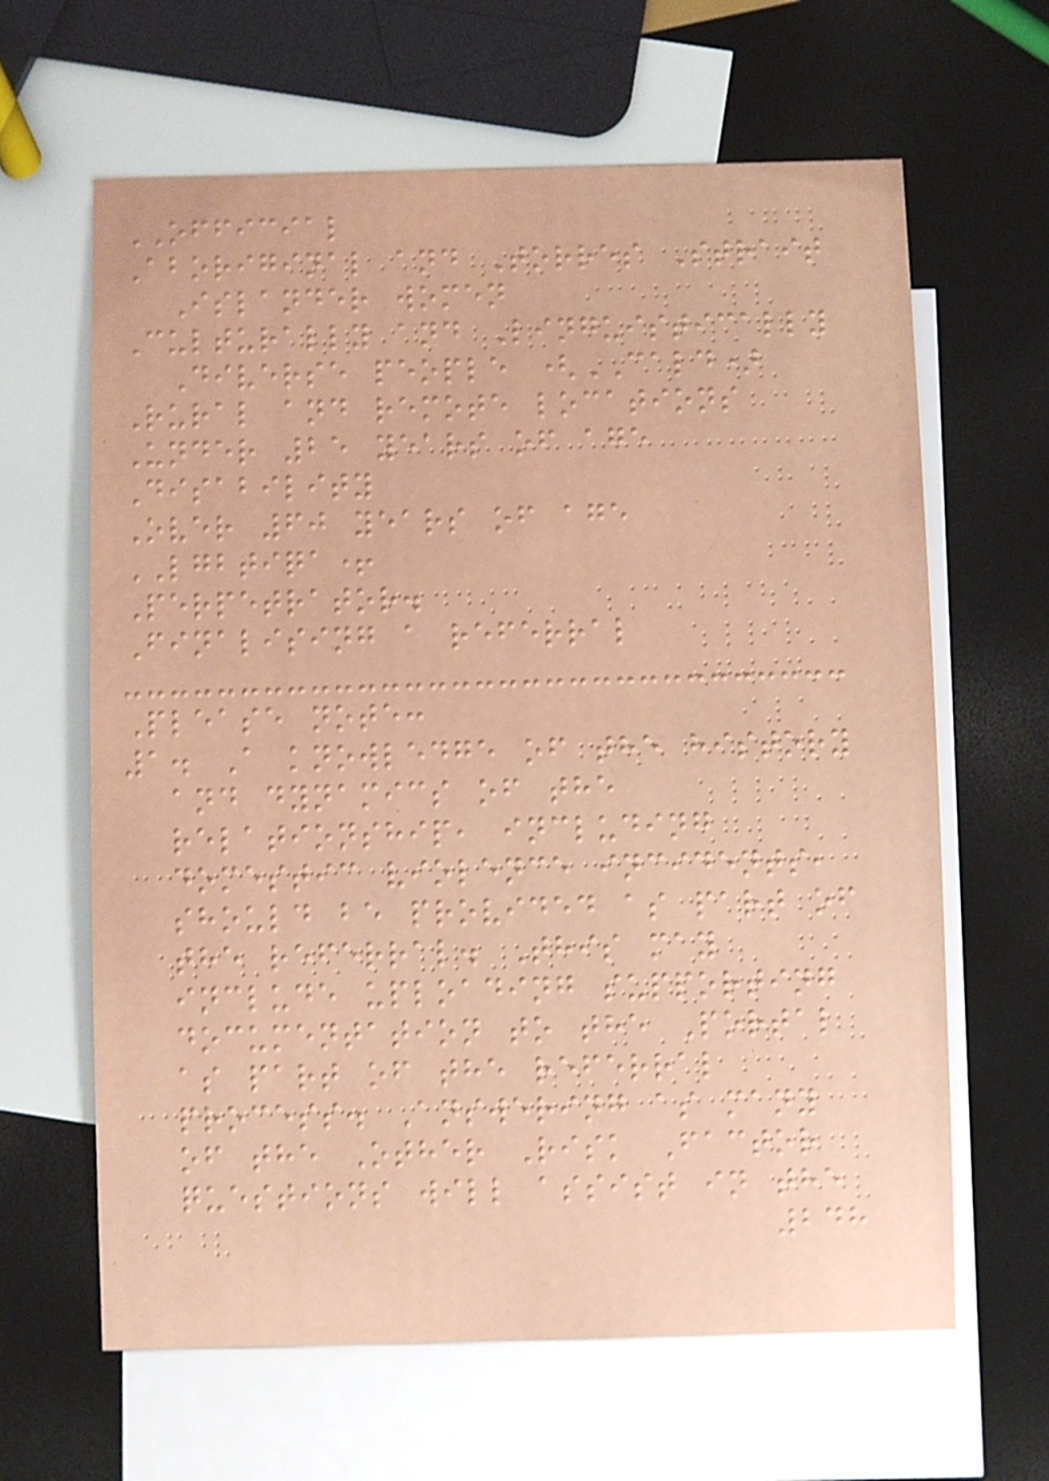OFFICIAL
Aboriginal and Torres Strait
Islander women
Culturally and Linguistically
Diverse people (CALD)
Rural and remote locations
Under 25 years of age
Disability
Over 60 years of age
LGBTIQA+
Perpetrator.
Finalising a referral
Please note:
1. A knowledge of the history
and dynamics of the
relationship, including
domestic violence incidents,
should be provided as part of
the referral. This may
include uploading supporting
documentation to the Portal
as part of the referral
process. Answering as many
of the Other Risk Factor
questions will assist in the
248
